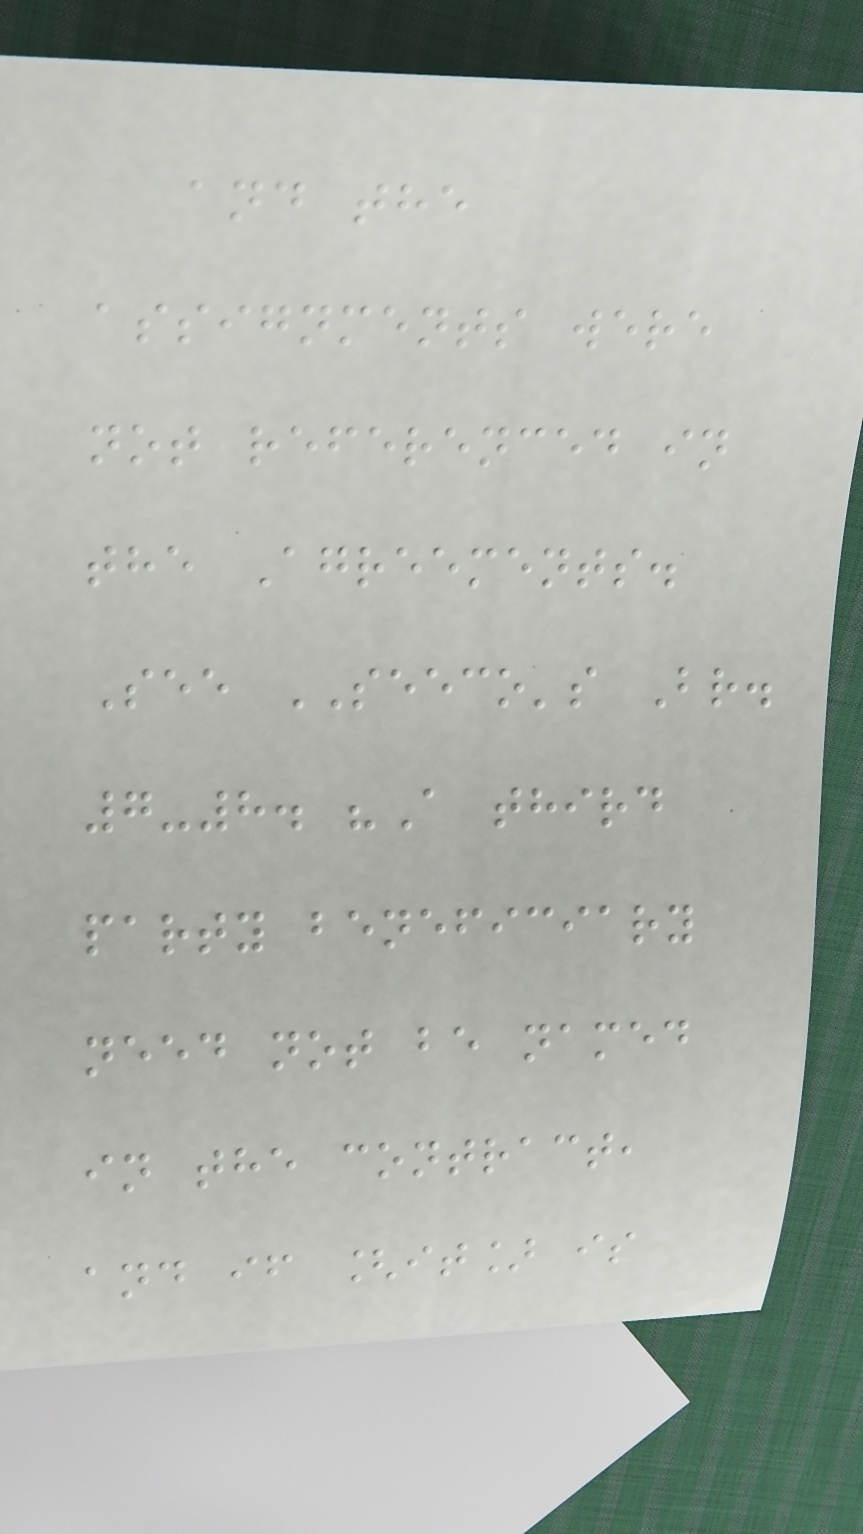and the
assignments were
not referenced in
the Agreements.
See SEECO's Br.
7-8. "A third
party beneficiary
need not be named
in the contract,
and if [it] is
